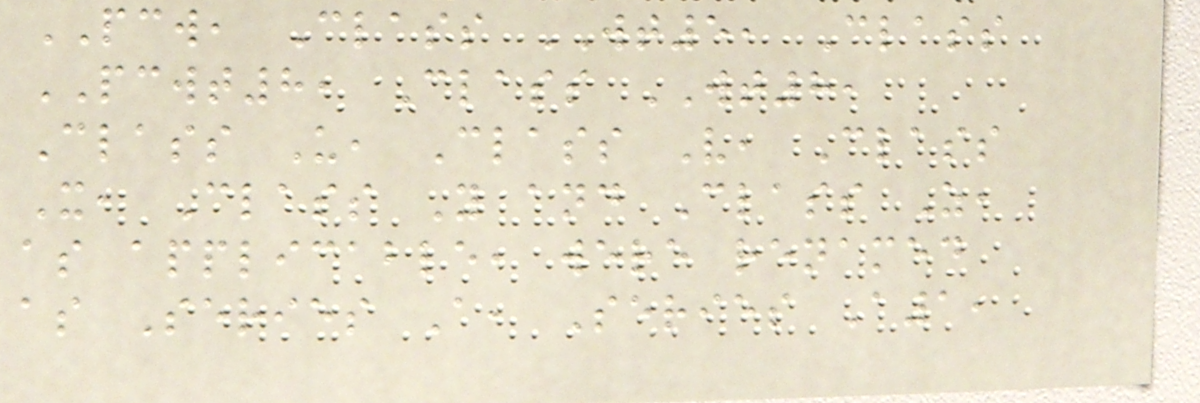PCW, Class WT5, Class
PCWT8, Class WT8,
Class U, Class V, Class
X, Class Y and Class Z,
as applicable, were renamed
as Series A, Series A1,
